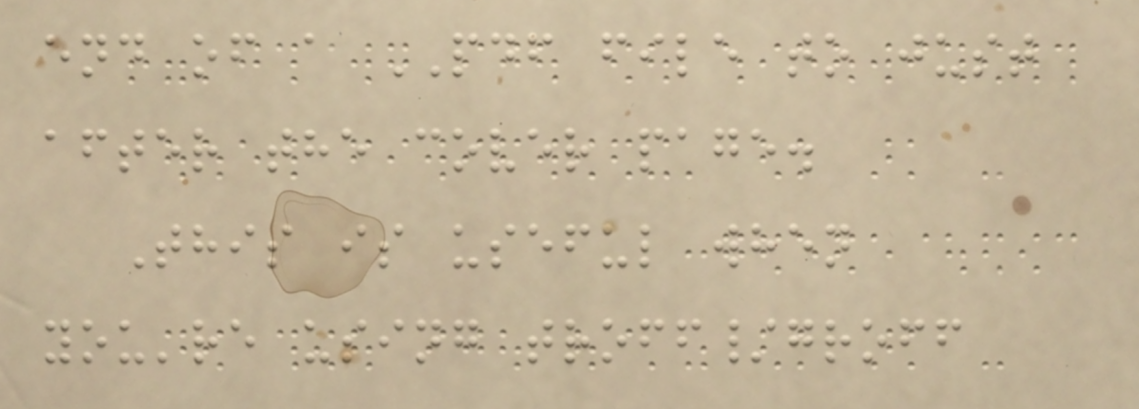end of a PDF file to just
after the cover page.
This is useful when
you're using troff/groff
